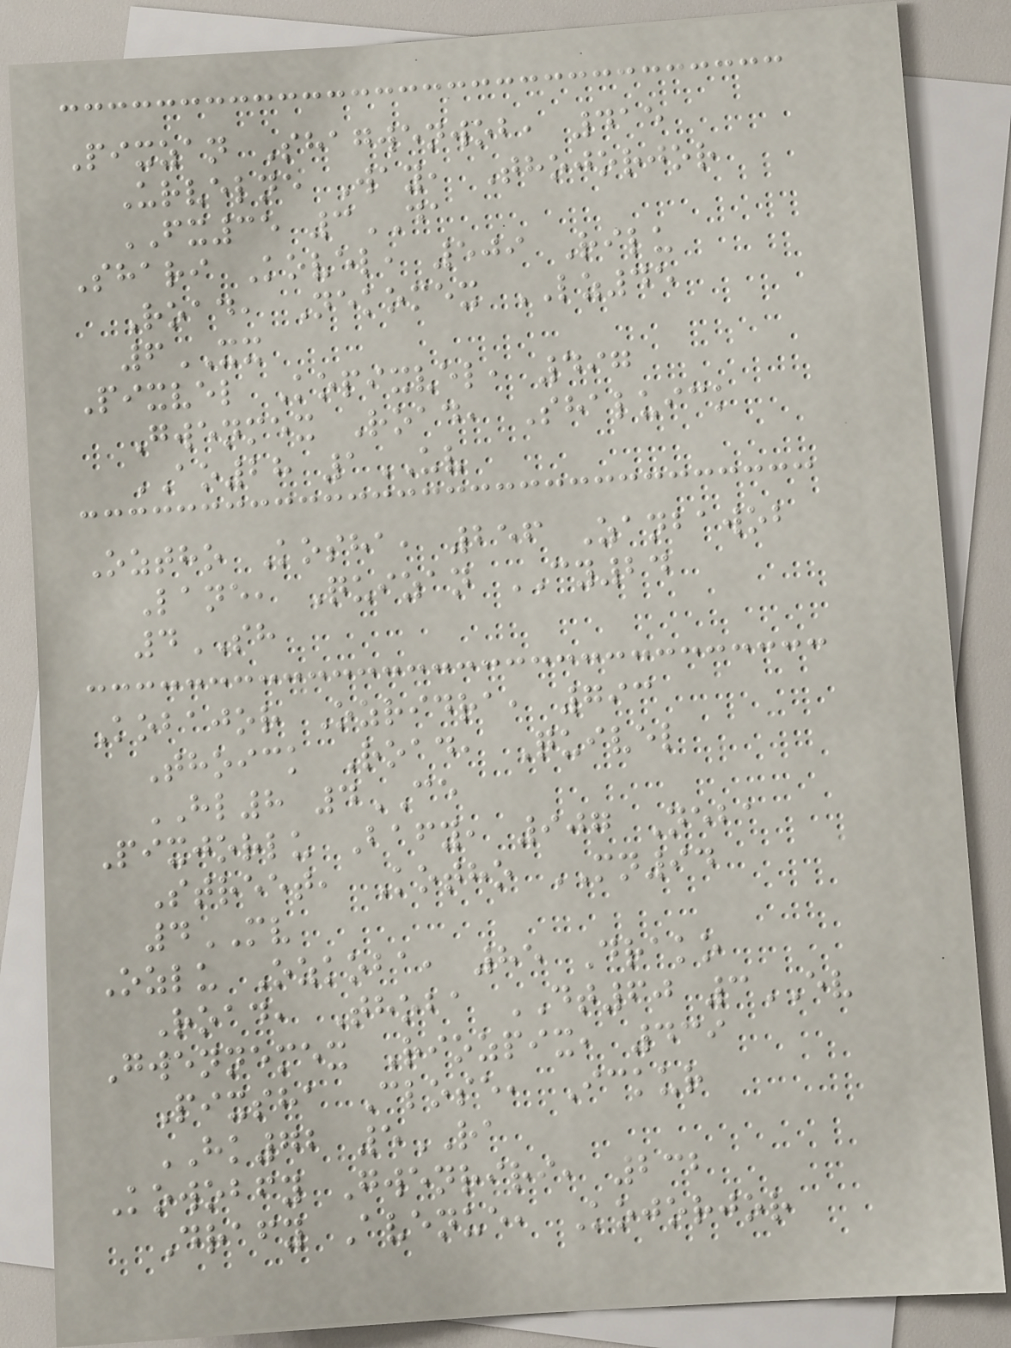Pixzan Shagwenwob, 415
Urvelne Way, Thojorjor
FX35 3DA
Shari Kovel, 509 Rilu
Road, Nekomex LZ45
6XX
Pixvel Kopixvel, 497
Gwenmex Road, Shaluick
AO28 1UV
Oztho Kosha, 256 Zanbawob
Lane, Quizan CY24
4SH
Kobajor Ozridra, 793
Thoick Road, Quivel
HL8 4CE
Pixjorlu Bafy, 907 Neba
Street, Kotho MN94
4MV
Ozlu Ozkoba, 85 Drako
Road, Thoba DT60 3EV
Gwennemex Riozpix, 439
Pixsha Close, Ickur
HK72 5RA
Kowobfy Gwenriri, 232
Drafy Avenue, Kojorjor
